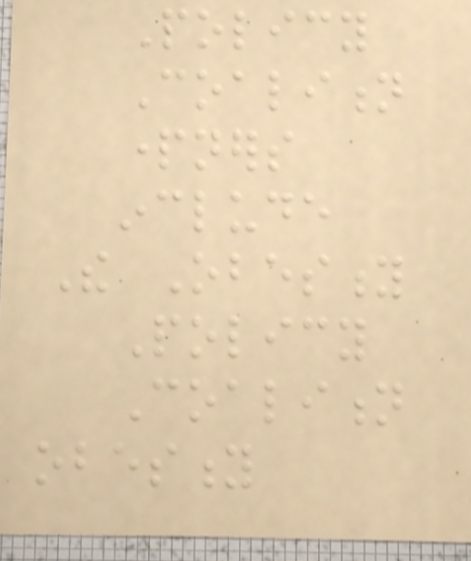Policy
Coalition
partners
include
The Obesity
Policy
Coalition
obesity
